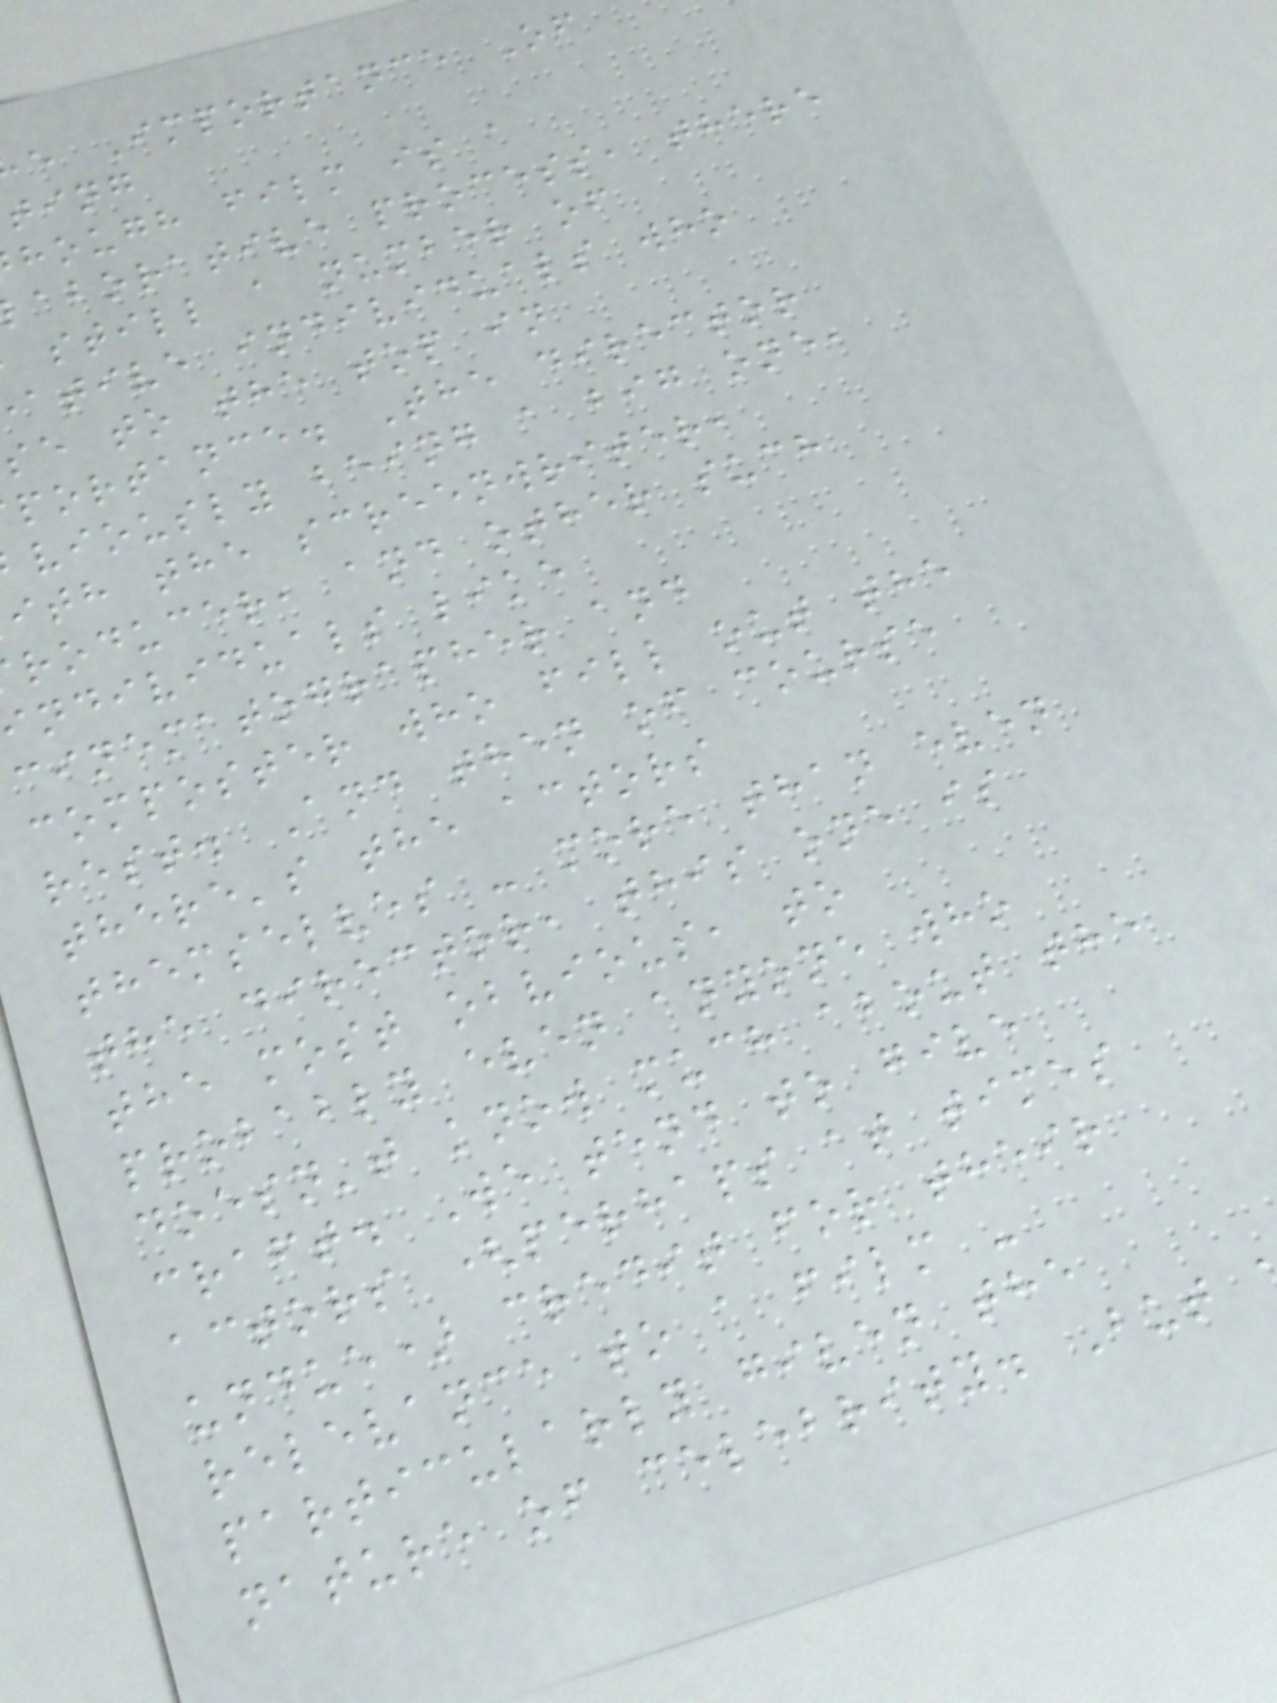e Importance Of
ting
hough film is a
aborative process, there
still a number of
ative individuals who
se to the top in
portance. The director
viously being a big one,
ith the screenwriter,
roducer, and other such
ndividuals like
cinematographer and
composter who fill out the
rest. And then of course
there's the actors
themselves - more than even
the director, this one is
the most obvious, to
probably even anyone who
doesn't know much about the
craft. We tend to give
actors (perhaps at times
undue) credit for their
relevance to a film -
particularly given the
nature of celebrity. But
